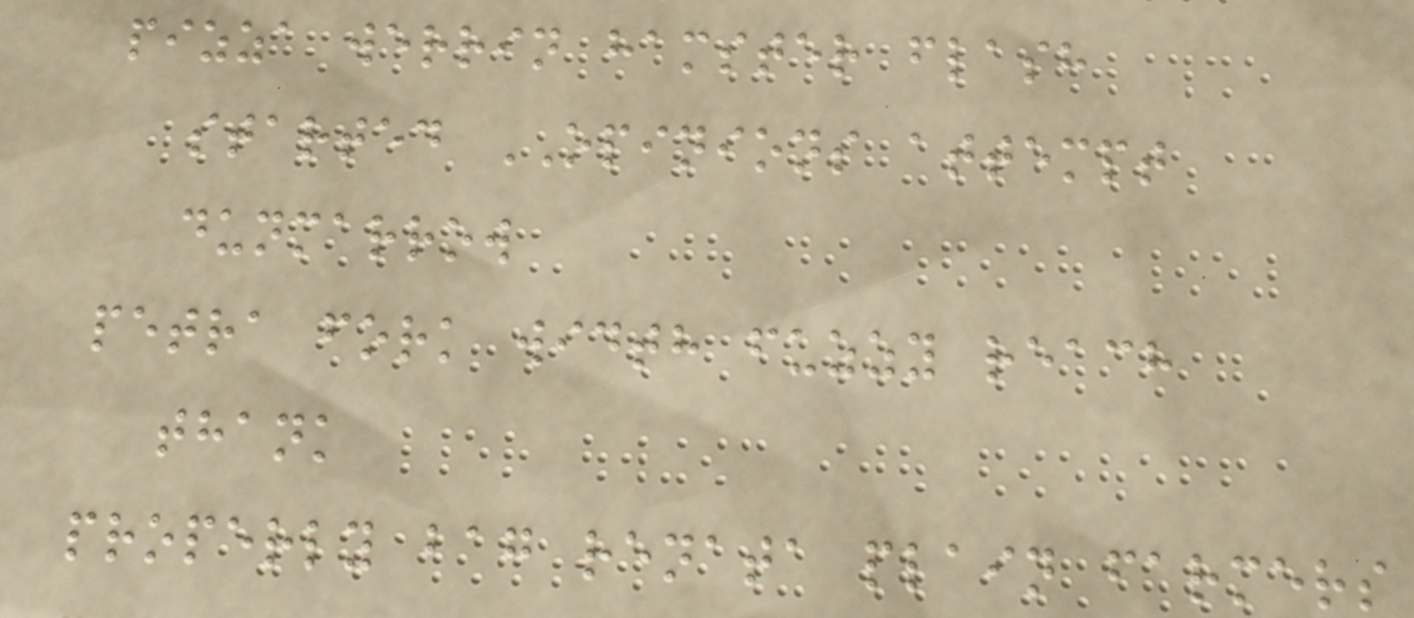pizza werrin hamster flash
started OPINIONS attempt
dunmarrow
petra fork width fuzzy reach
thank
properly bag renata plain farmers
